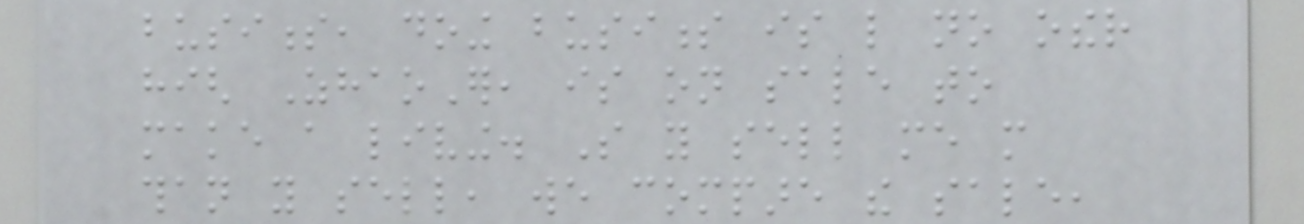business, doing business is like no other
high ZhaoEr, is on sale to
make a living. So you sell me more
than you sell, we compare the sale,
